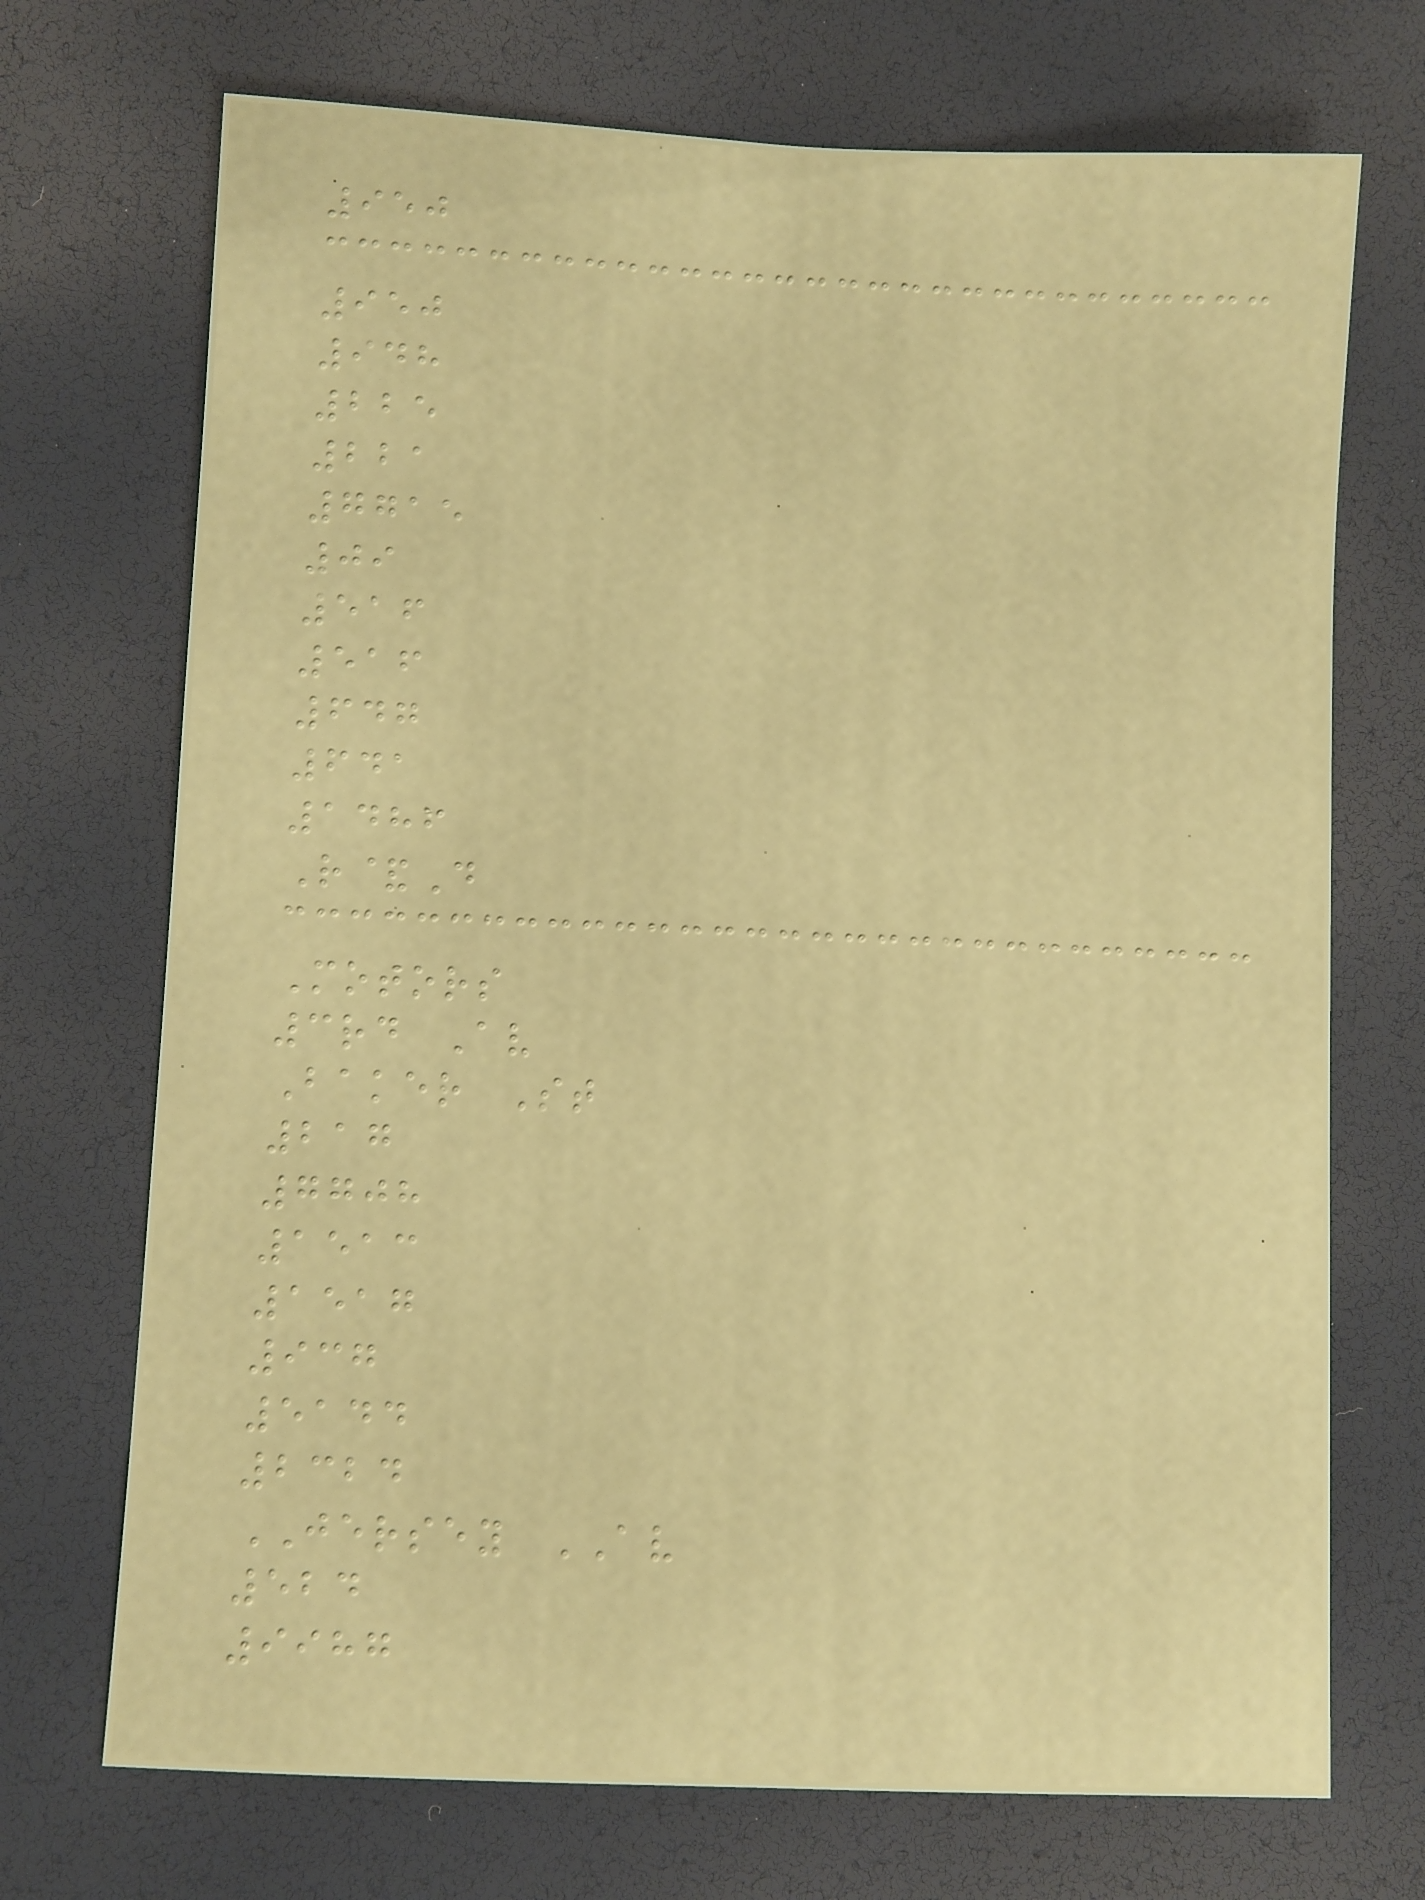950
950
948
225
221
7715
09
516
516
647
641
1486
R&D
Motors
3rd Av
Baker St
217
7708
1513
1517
937
5144
2324
JERSEY AV
524
9987
